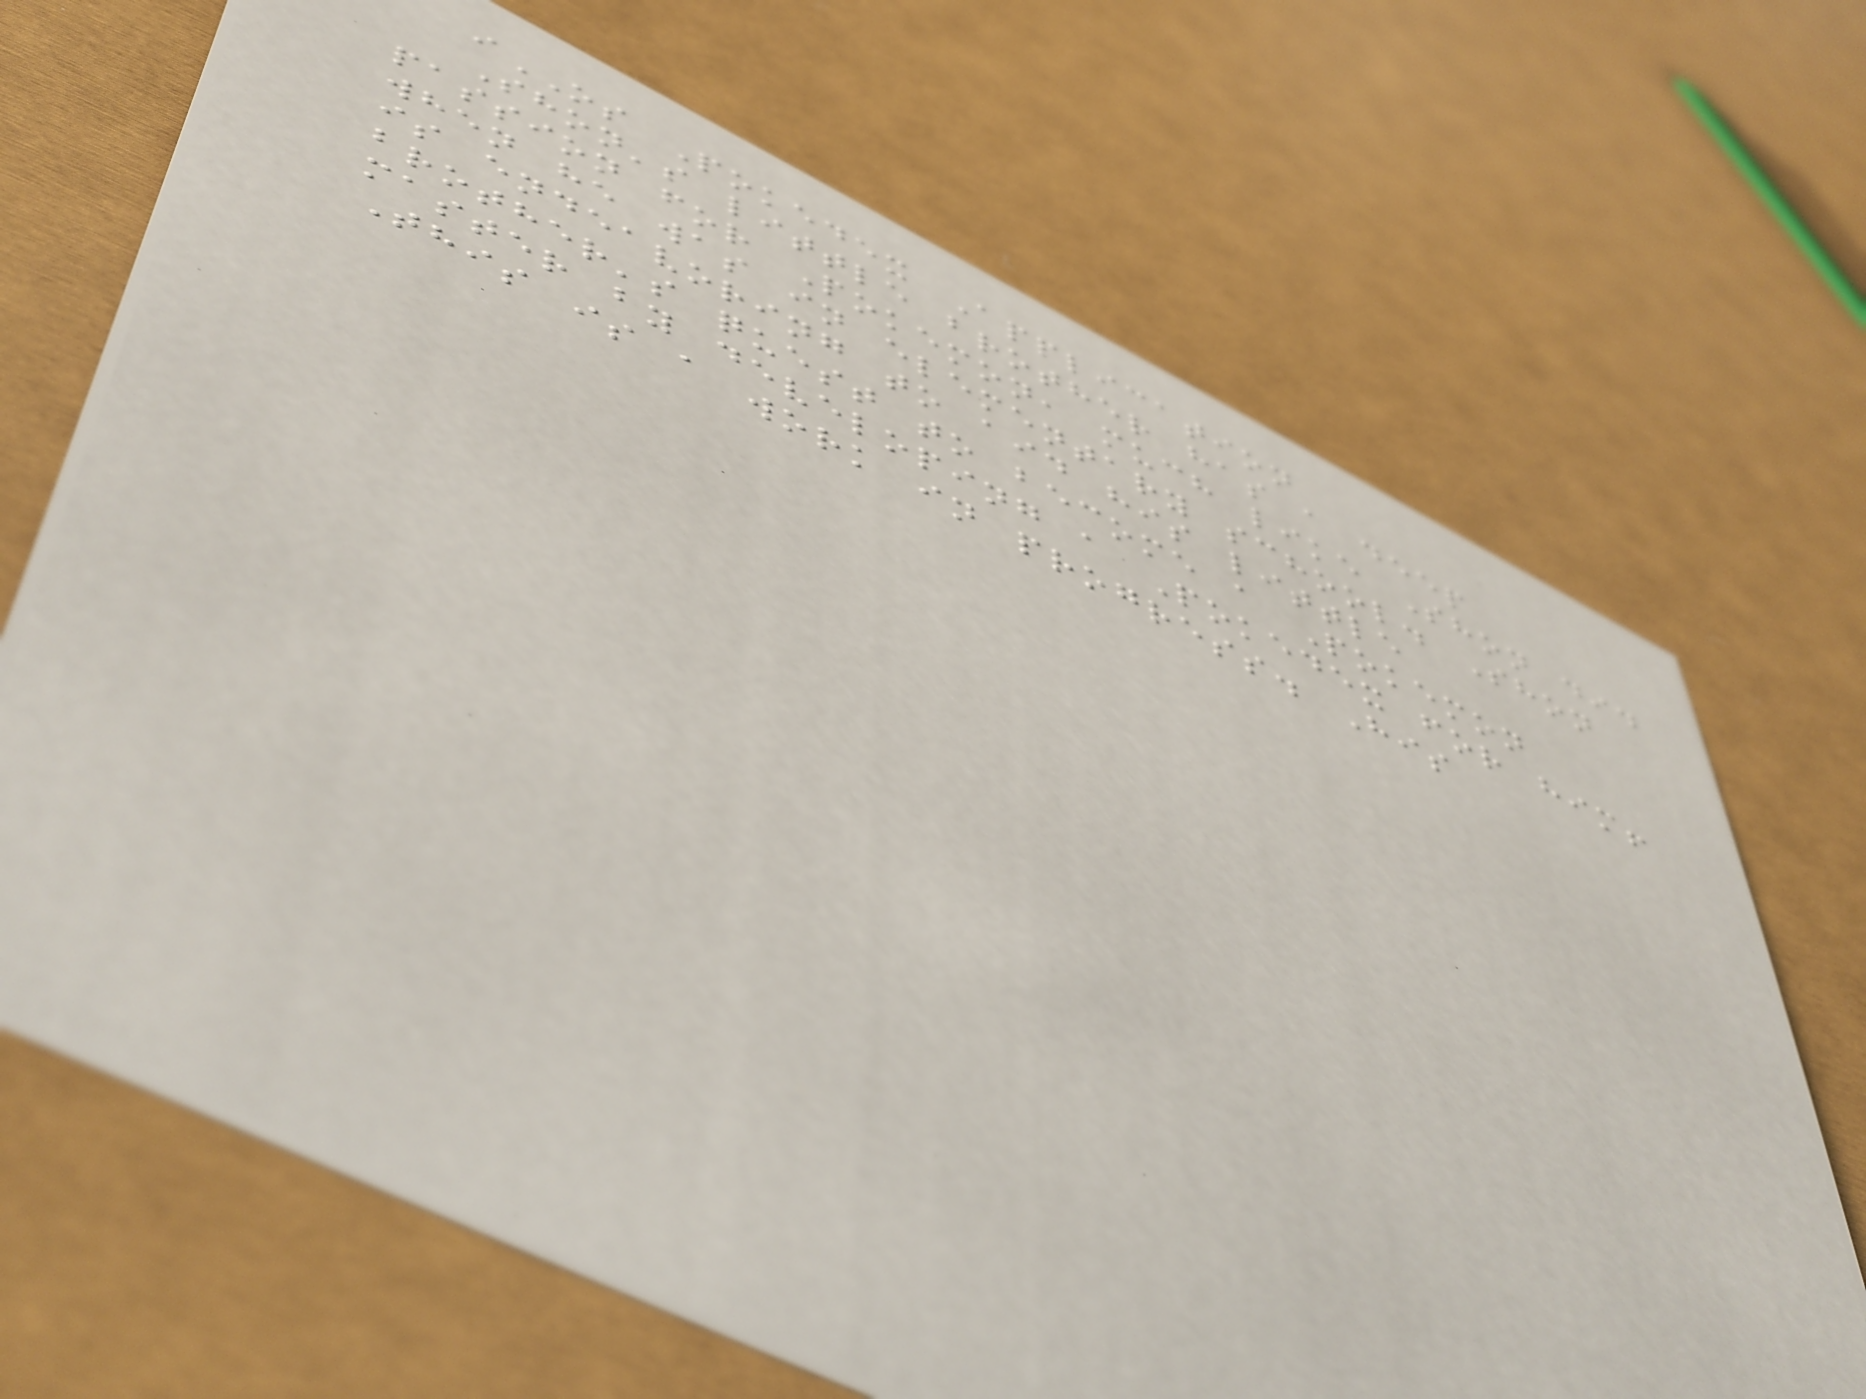iOS Pokedex Application
Shon's little brother has a deep
passion for Pokemon, much like Shon did
when he was in elementary school. Shon
is endeavoring to aid his little
brother's quest to become a Pokemon
master by developing a Pokedex for him!
This is a work in progress. His
